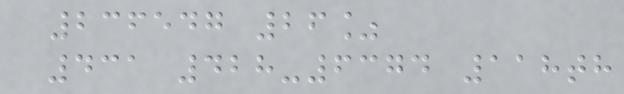236547 26%
431 428-6374 118th
